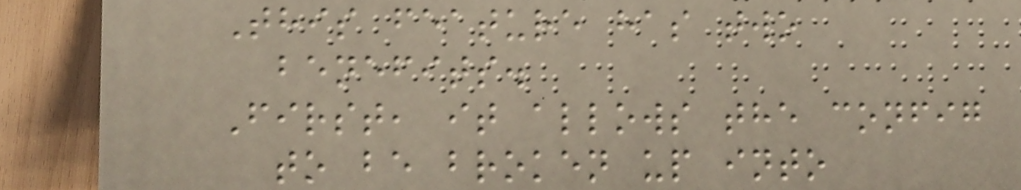This feature has two
benefits.
First, it allows the config
to be broken up into
